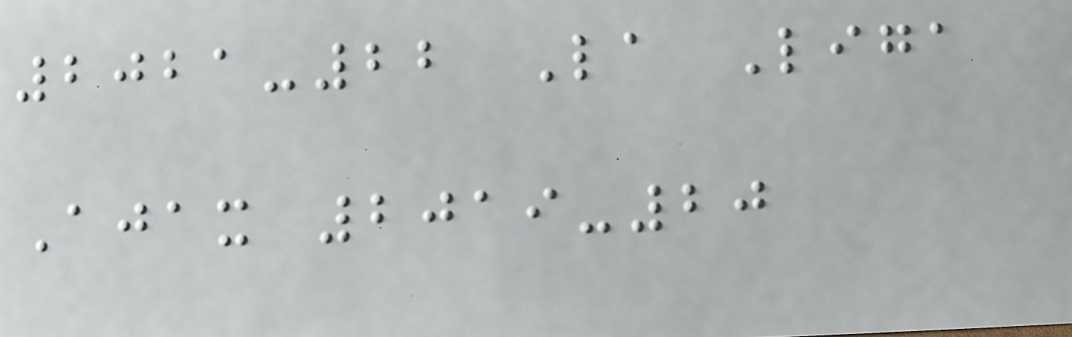2021-22 La Liga
Ajax 2019-20
